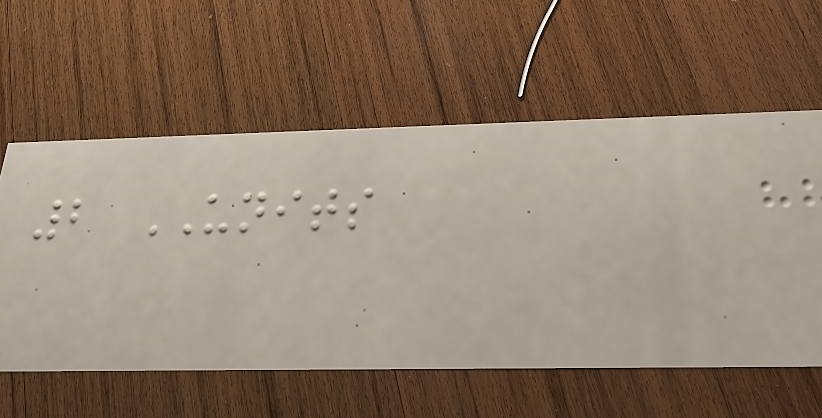2 UNITS
